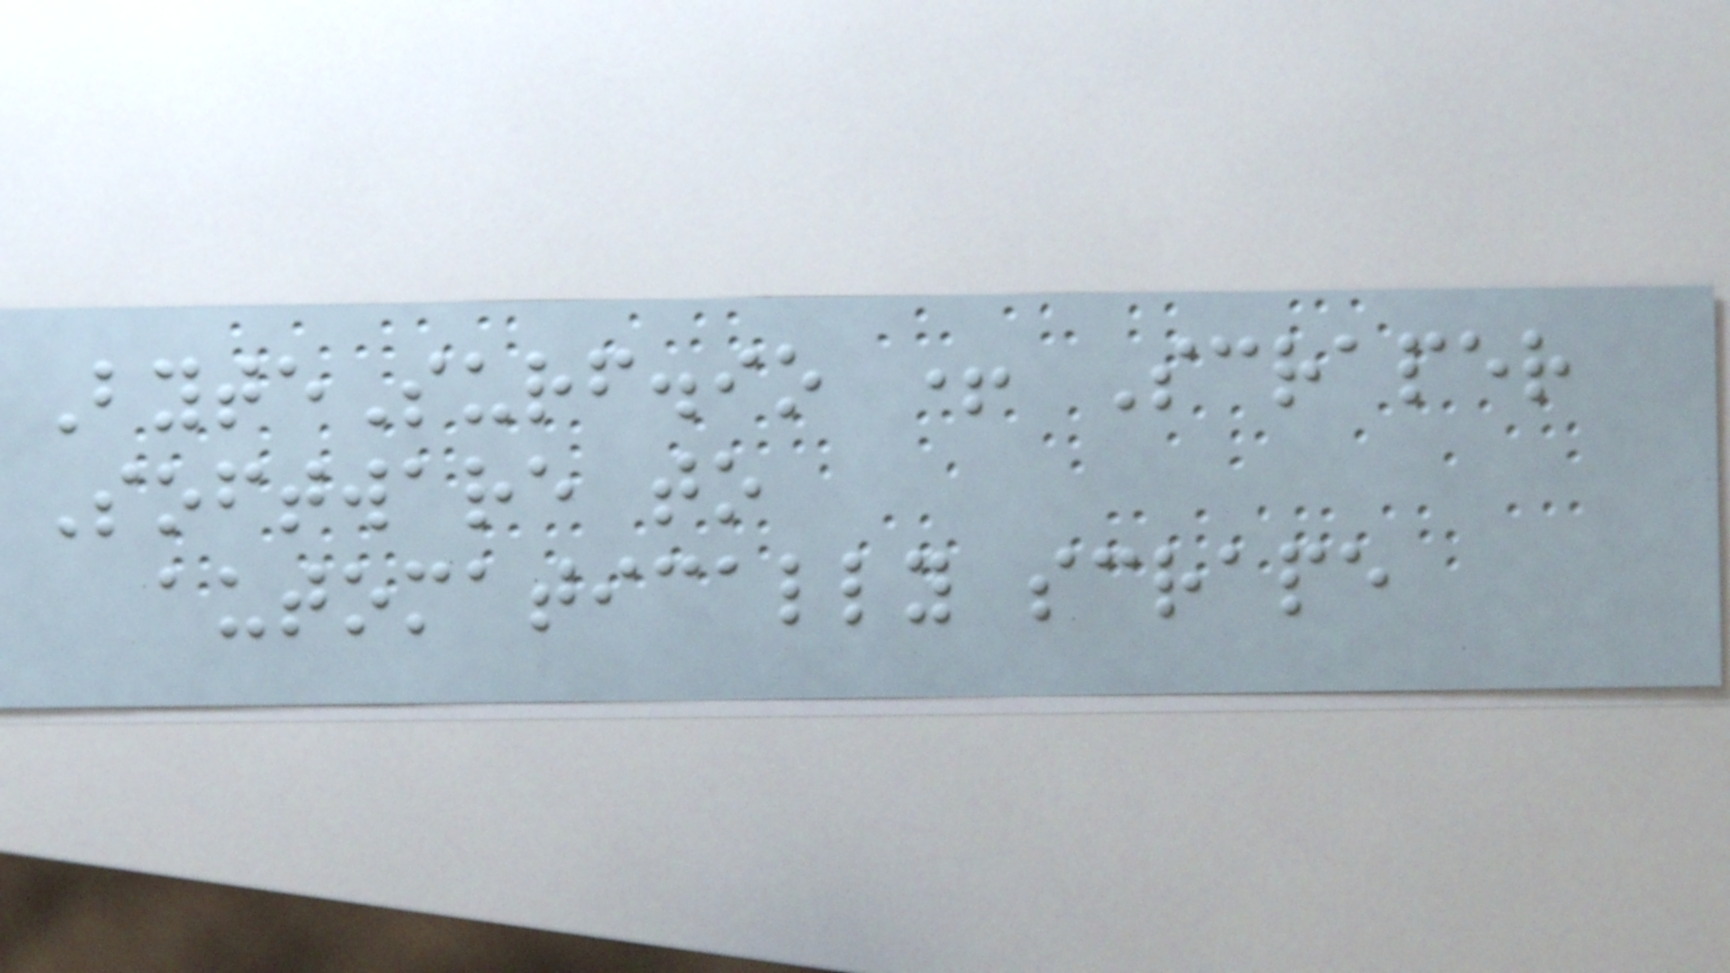ByteSurf.io + Scraper
Software to
automatically scrape
